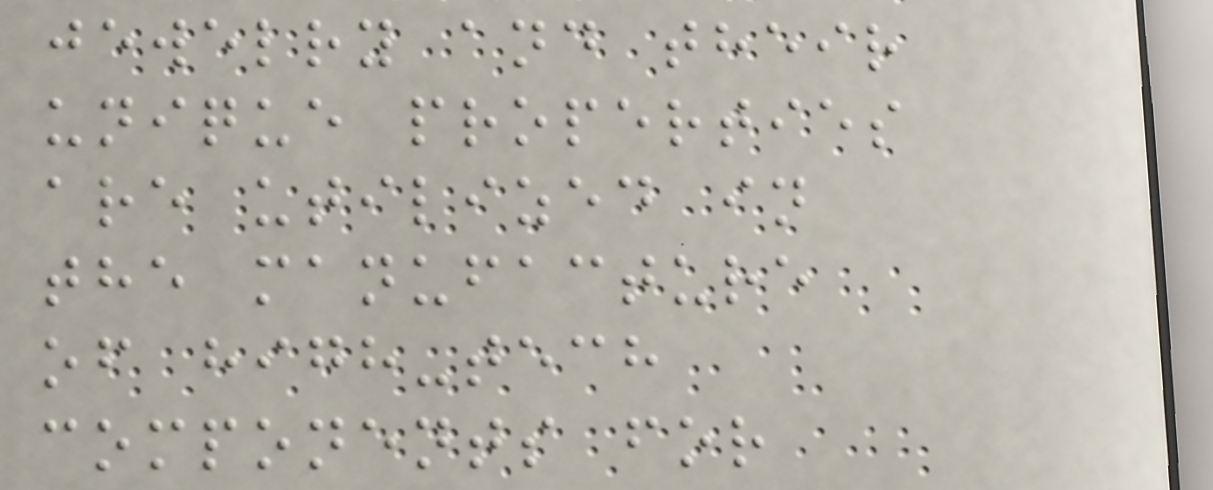jewelry and their
unique properties
are utilized in
the manufacture
of high-tech
components for
